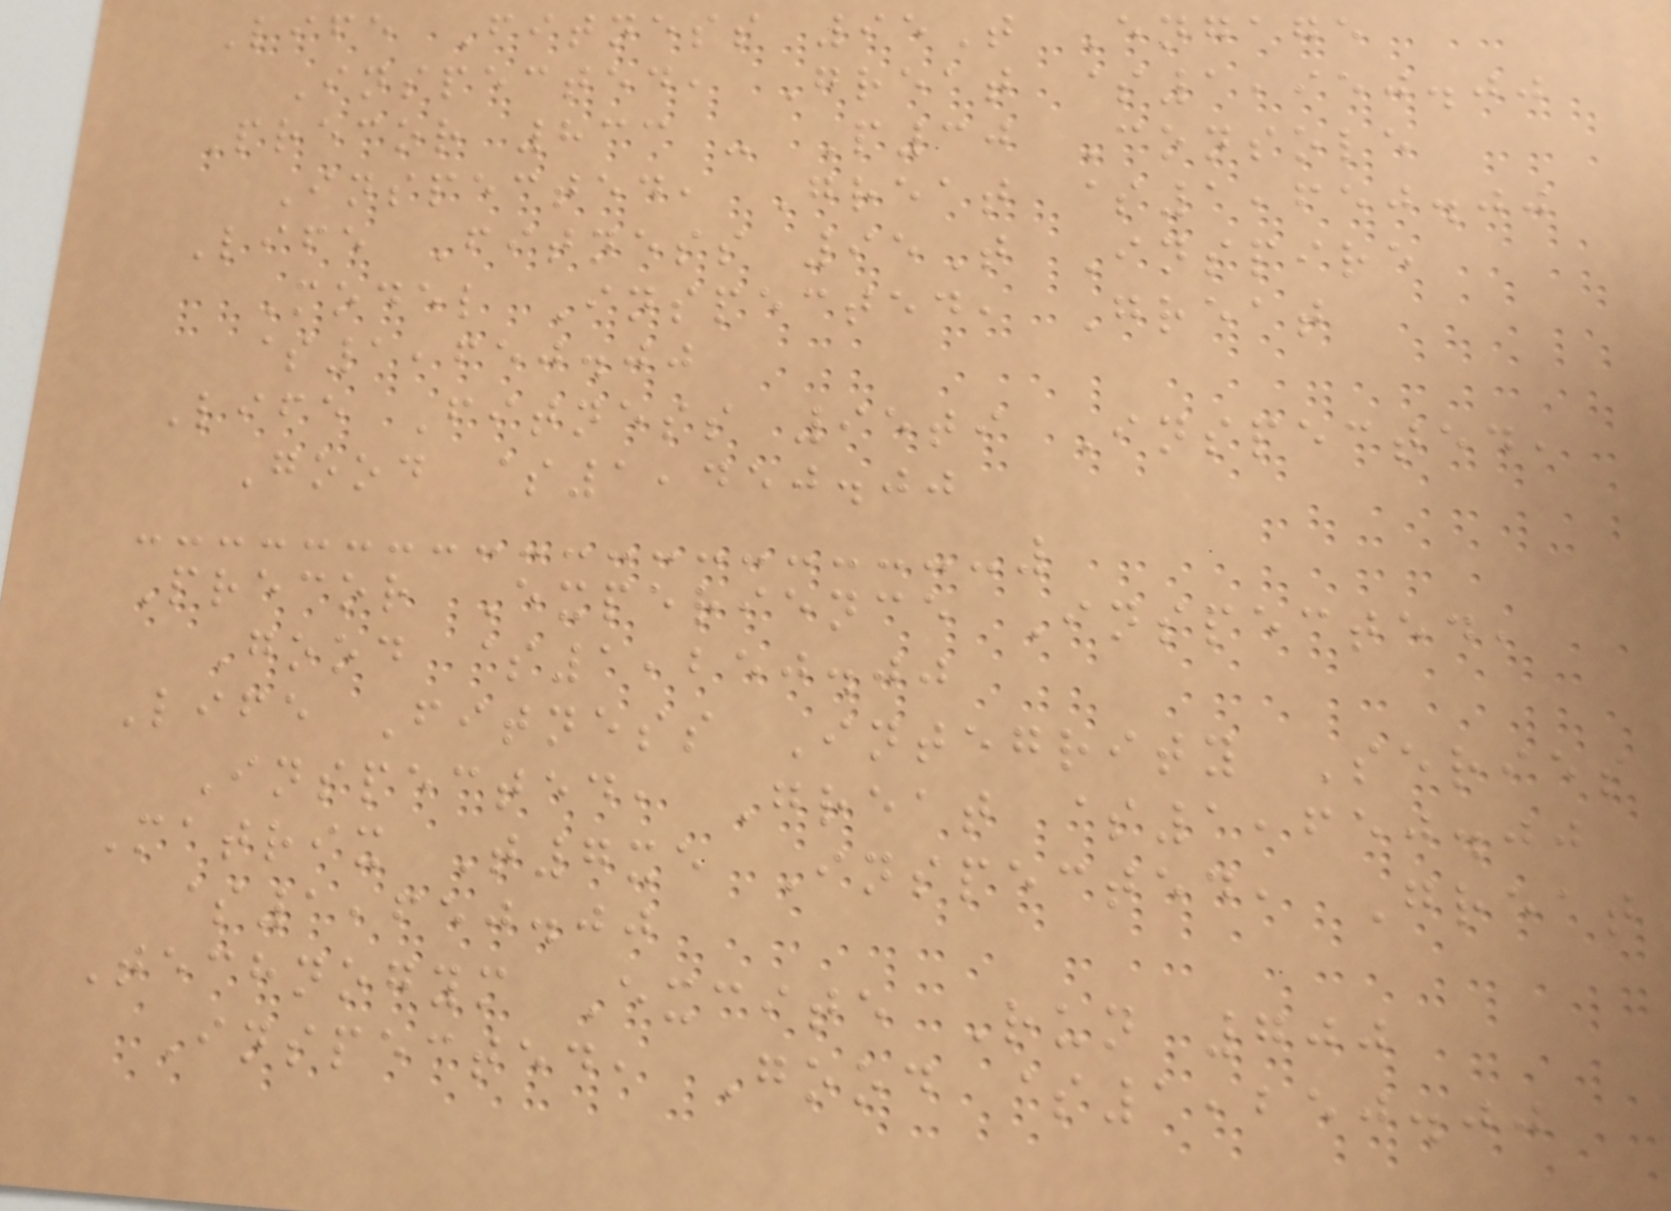Life Fitness 95T Engage
Inspected, Great $1,950.00
Precor 833 - P30 Console
Inspected, Great $1,650.00
Life Fitness 95T Inspire
Model Inspected, Great
$1,650.00
Life Fitness 95ti Inspected,
Good $1,450.00
Precor Experience Inspected,
Good $1,250.00
Life Fitness Integrity Series
Inspected, Great $1,650.00
Matrix T7xe Inspected, Great
$1,650.00
Technogym Excite Run 700
Inspected, Good $1,250.00
